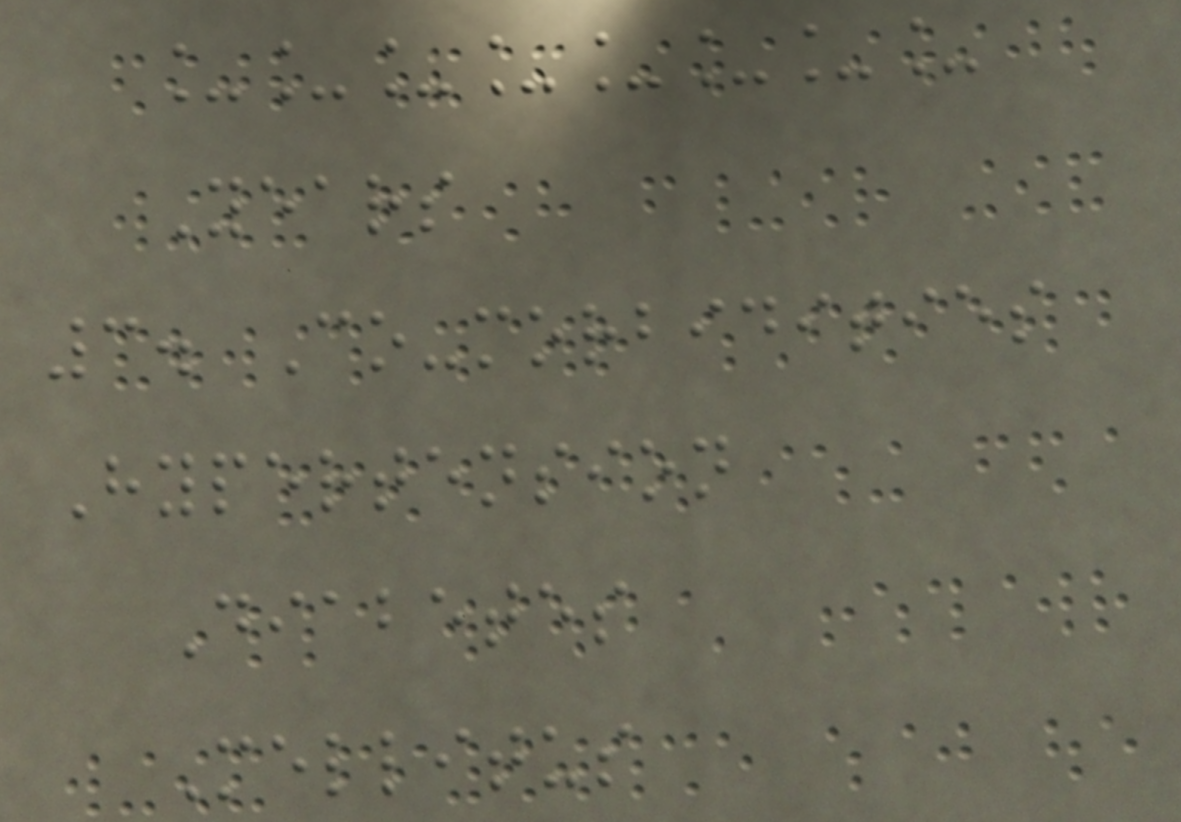________
Years
3. Co-morbidities
Hypertension
Diabetes
Mellitus
